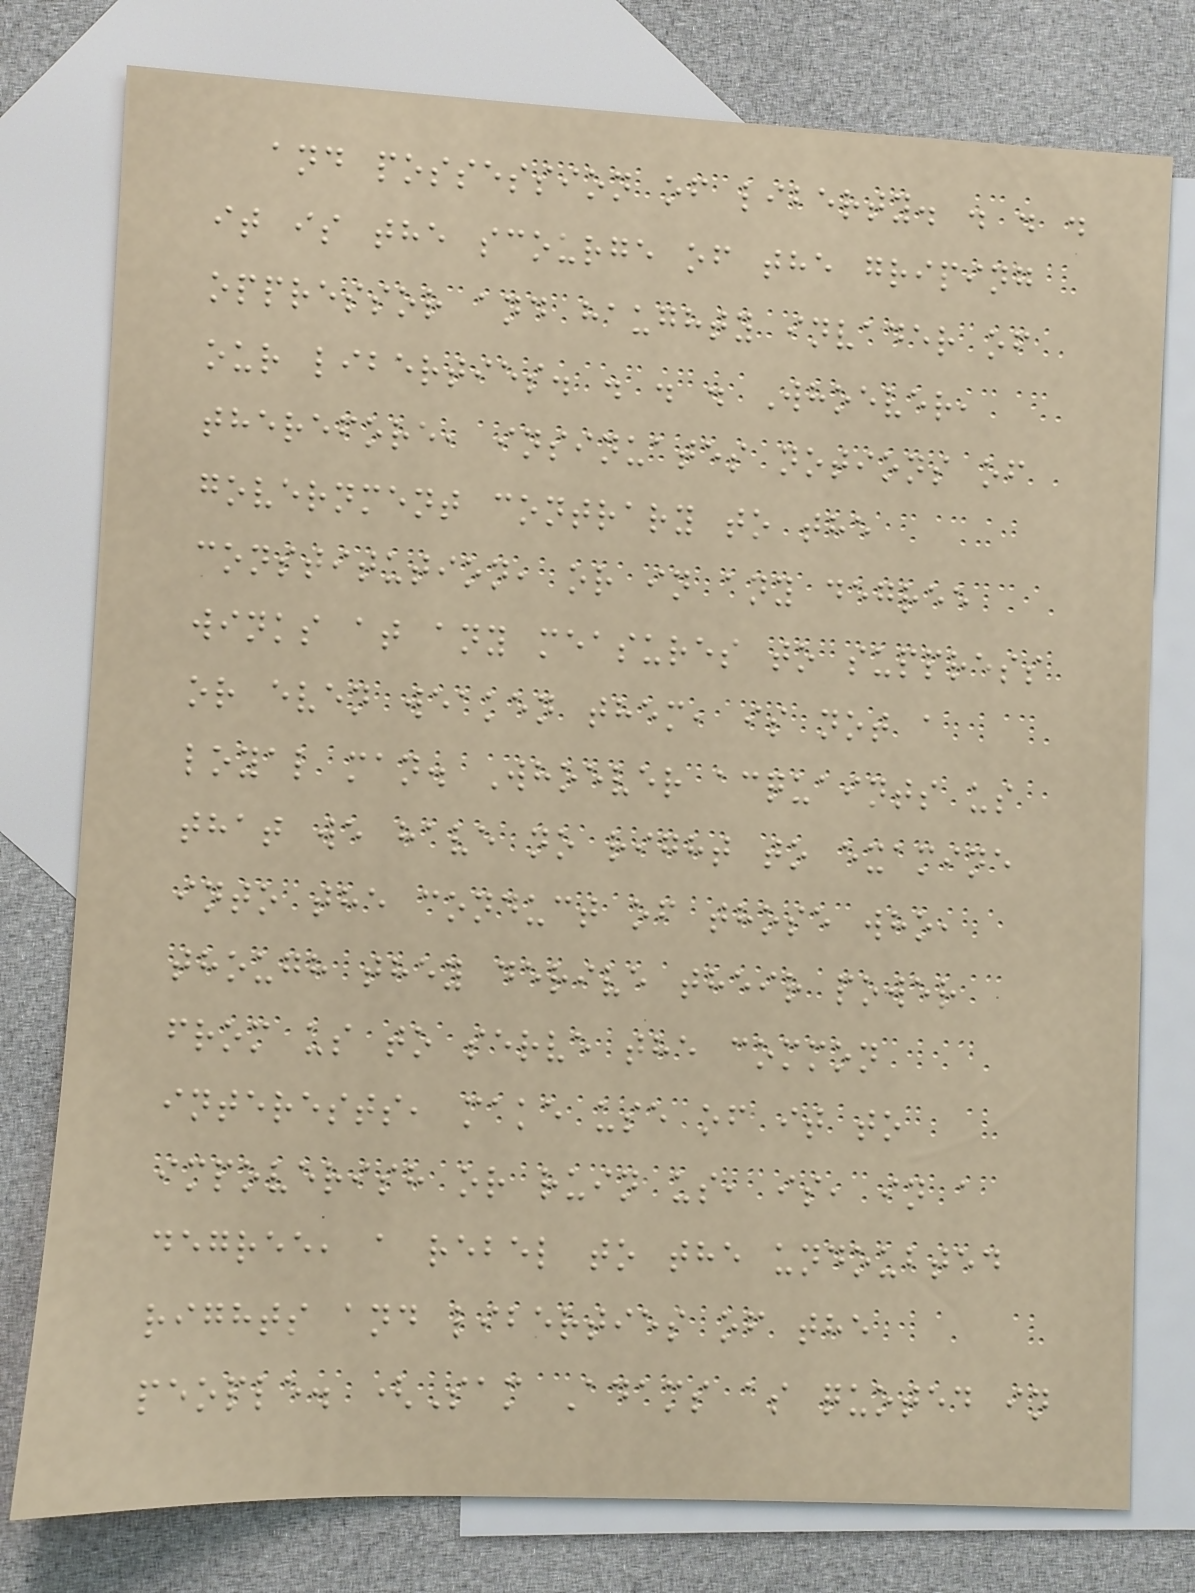and possession of liberty. . . .
it is the scourge of the griping
oppressor and haughty invader of
our liberties. . . . Whoever,
therefore, insinuates notions of
government contrary to the
constitution, or in any degree
winks at any measures to suppress
or even weaken them, is not a
loyal man. Whoever acquaints us
that we have no right to examine
into the conduct of those who,
though they derive their power
from us to serve the common
interests, make use of it to
impoverish or ruin us, is, in a
degree, a rebel to the undoubted
rights and liberties of the
people. (Sam Adams as quoted in
